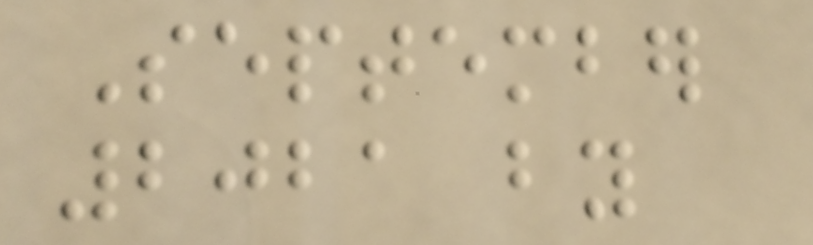September
2021 by
